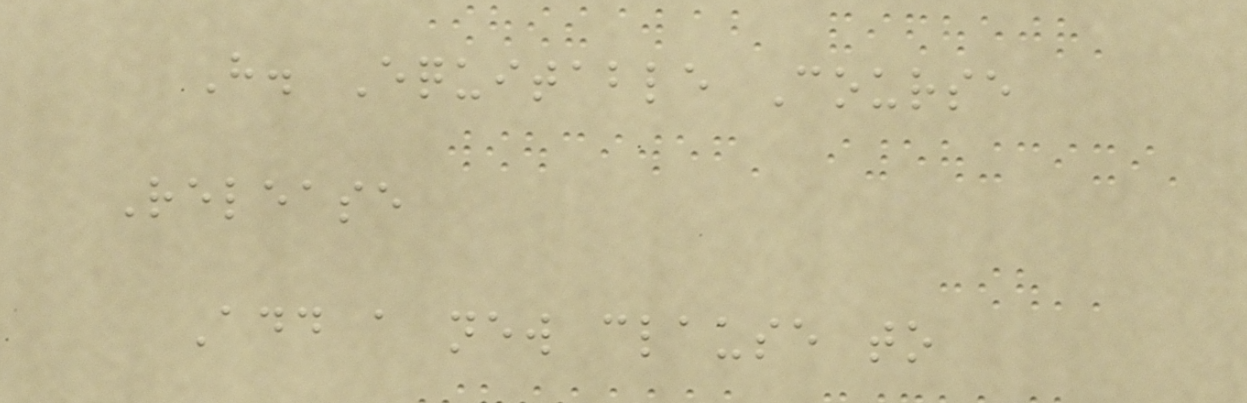H. Equitable Course
Release
Add a new clause to
